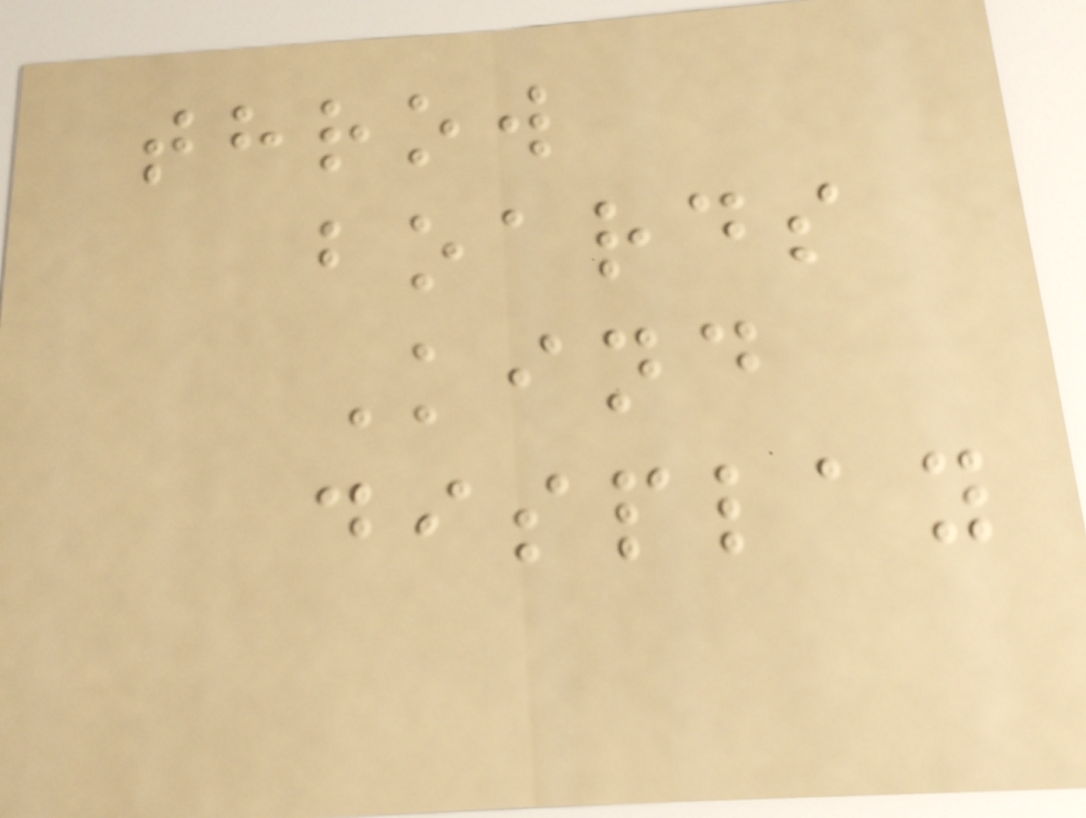throw
boards
Kind
display
